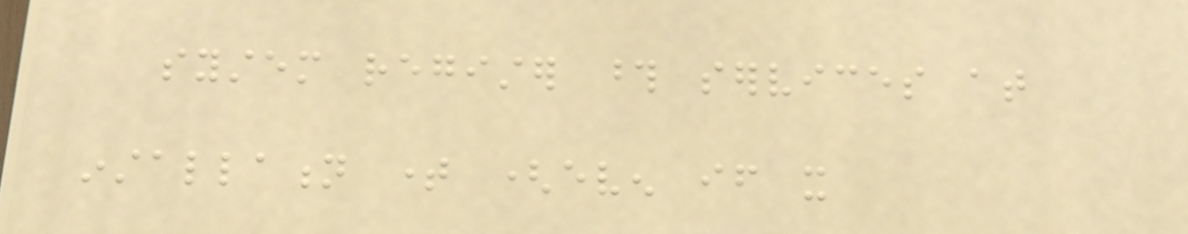system register those services at
installation time (even if it
